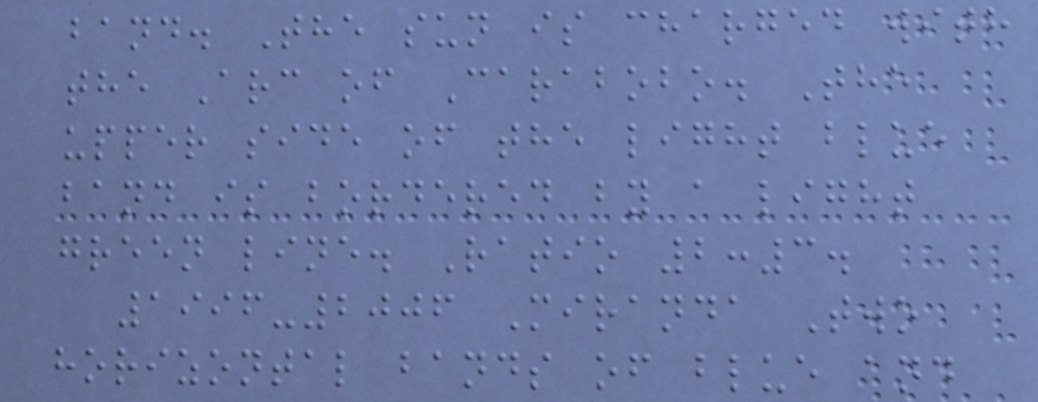band. The sun is charged with
the Arc of Carabobo. The
upper side of the light blue
band is bordered by a light
green line. Ratio 2:3.
1996-2006 Miranda Two
horizontal bands of blue and
